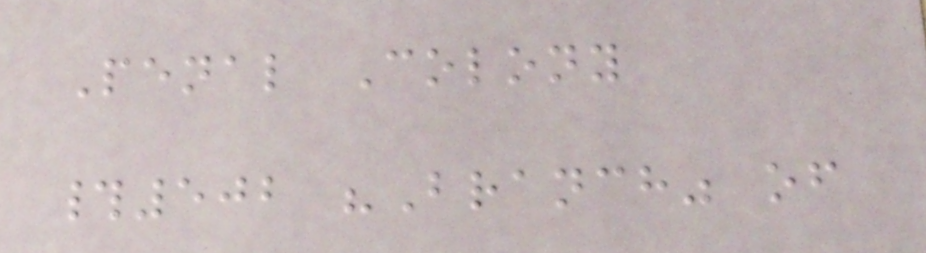Penal Colony
#502 "Branch" of
